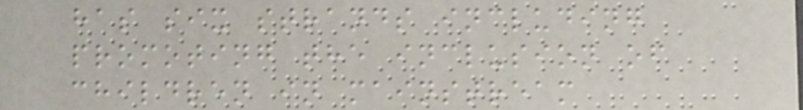has six strands including
promoting the inclusion of
children in mainstream
